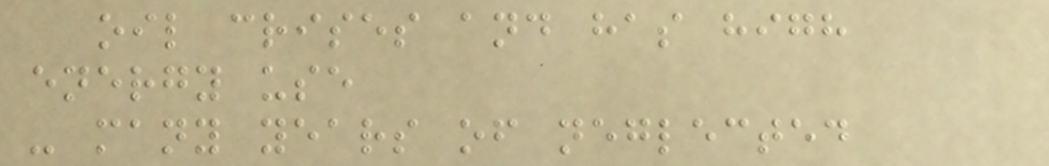oil crises and has high
energy use
- many years of neglected
